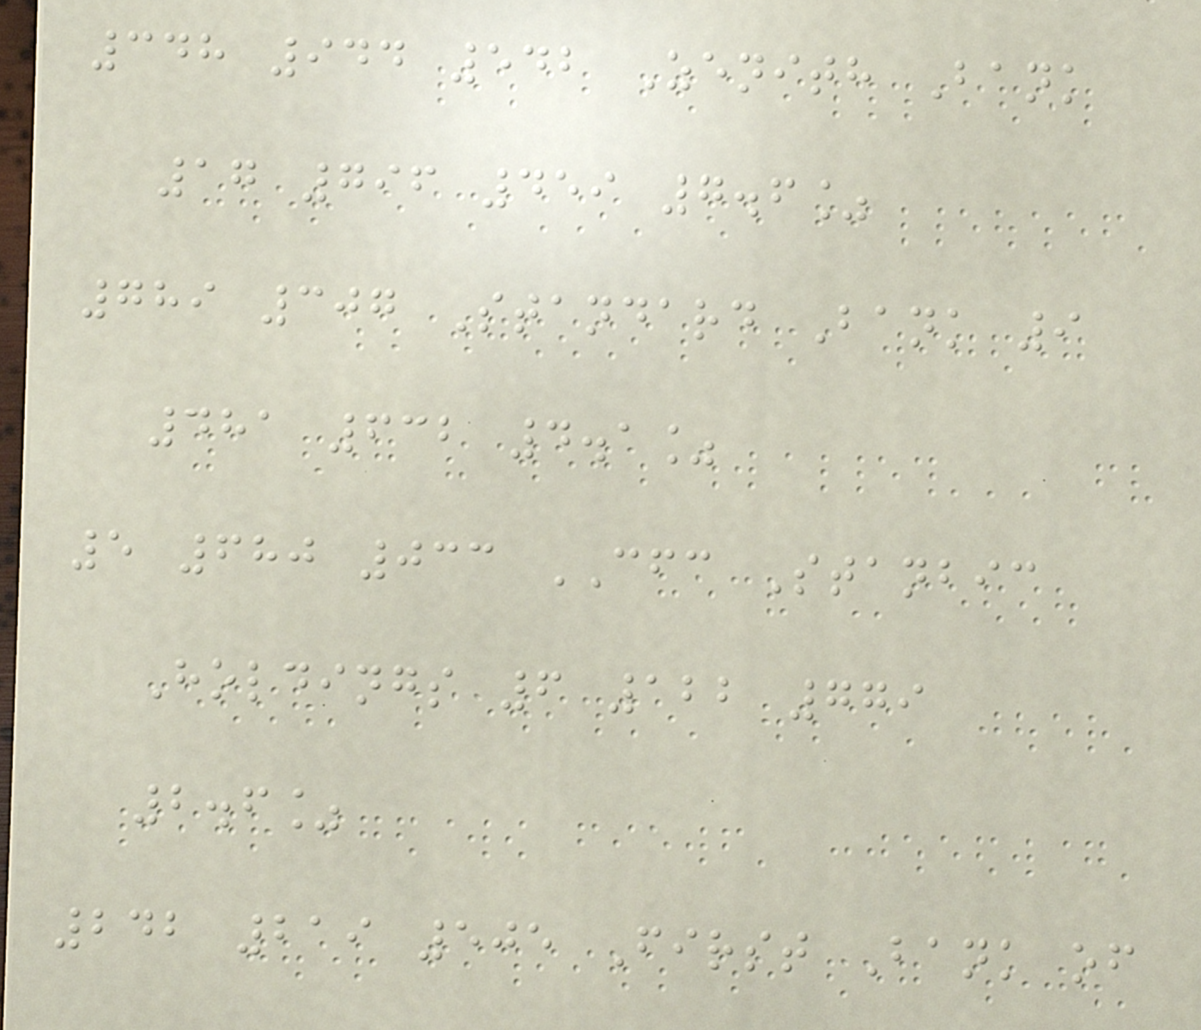348 944 542 Zenith Bank
17 796 459 7.6%
789 307 Standard Bank 9
481 632 4.1%
5 680 033 CFC Stanbic
Holdings 6 122 779
2.6%
242 219 505 First Bank of
